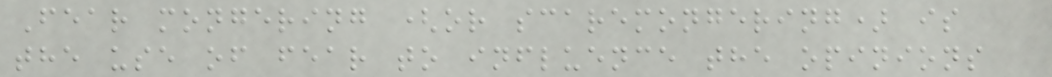Fear mongering (or scaremongering) is
the use of fear to influence the opinions
